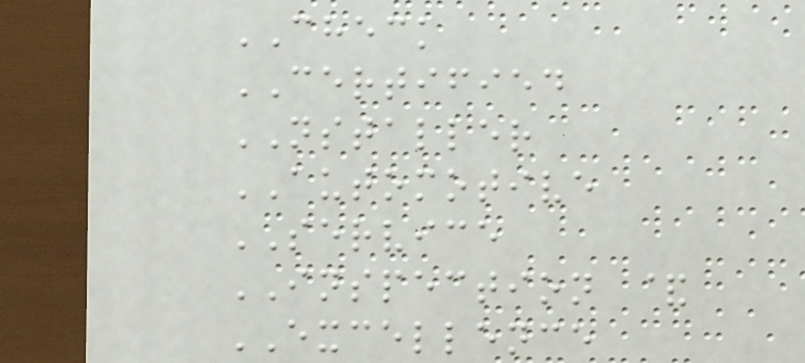CHECK
CERTIFIED
NSTALLER
AUTOMOTIVE
SERVICE
INSPECTION &
EXCELLENCE
